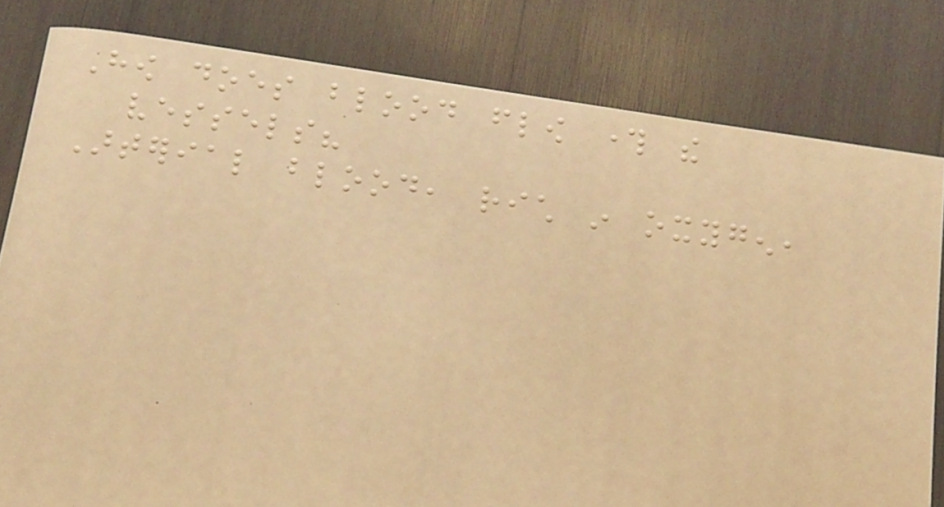How does blood flow through the
vessels?
Arterial blood, rich in oxygen,
